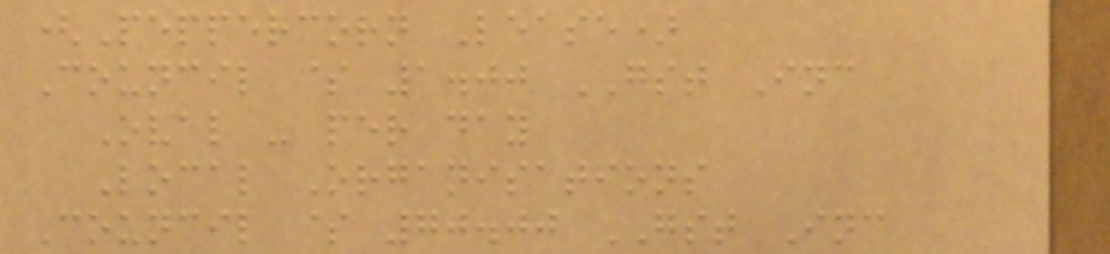(Peppercorn Lease)
Council $ 1.00 GST Inc
Oval - per day
Local Organisations
Council $ 70.00 GST Inc
